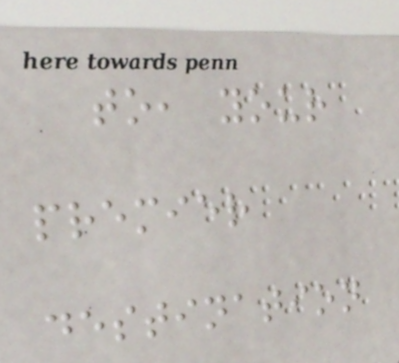to, your
premier
destination
